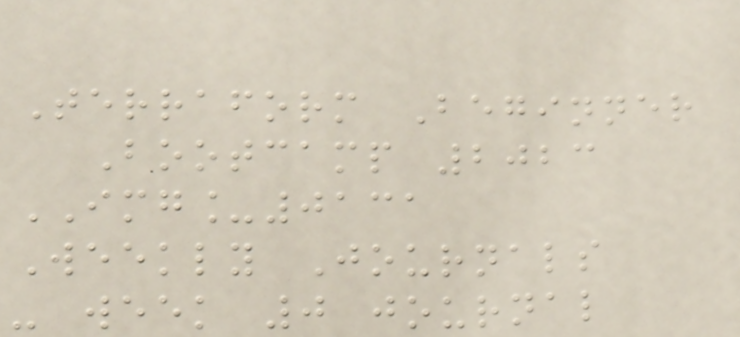Terraform Beginner
Bootcamp 2023
IMG_0131
Weekly Journals
- week 0 journal
